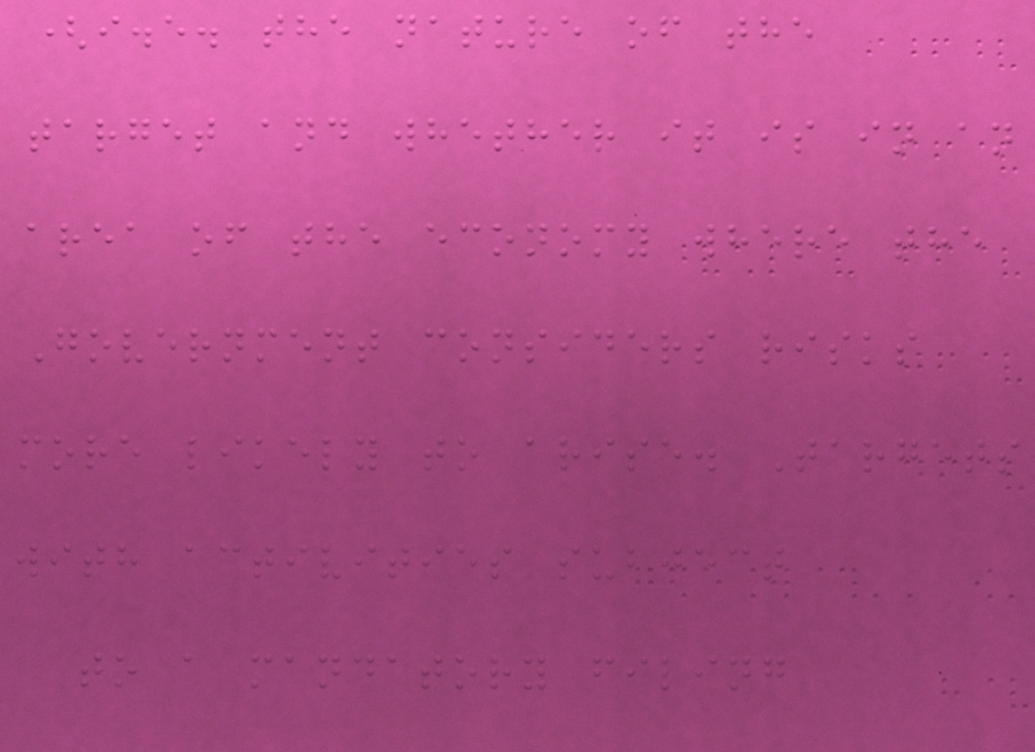(i.e. the nature of the
target and whether it is in an
area of the economy where the
Government considers risks
more likely to arise. Targets
with activities subject
to a mandatory filing
